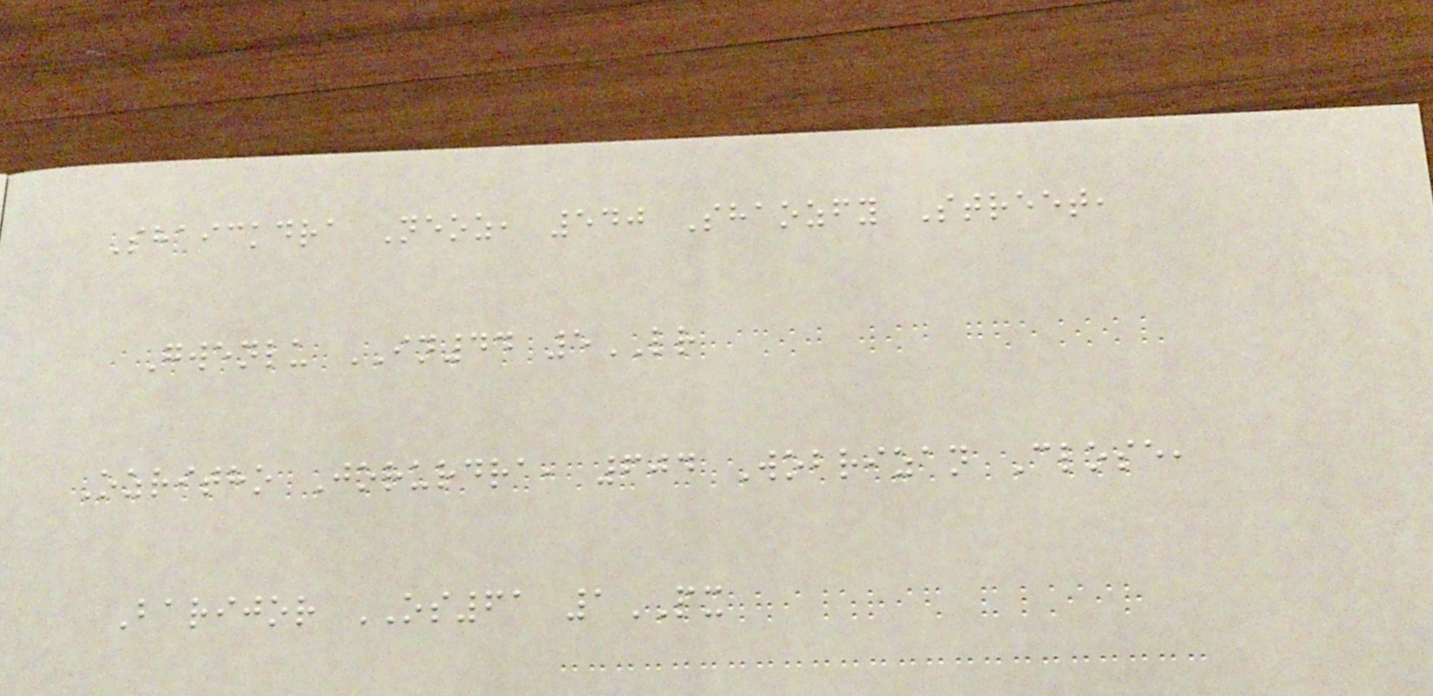Shaickdra Neoz, 540 Shaozfy Street,
Gwenlu IN44 5LR
Ozritho Jorurdra, 604 Wobrizan Close,
Barijor OS61 1PX
